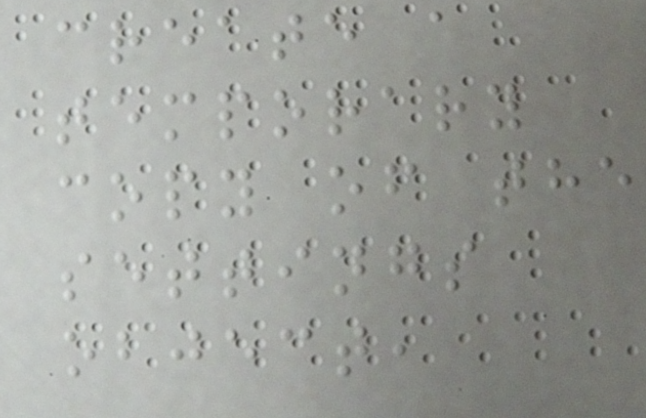create a
temporary
copy of the
settings
object,
